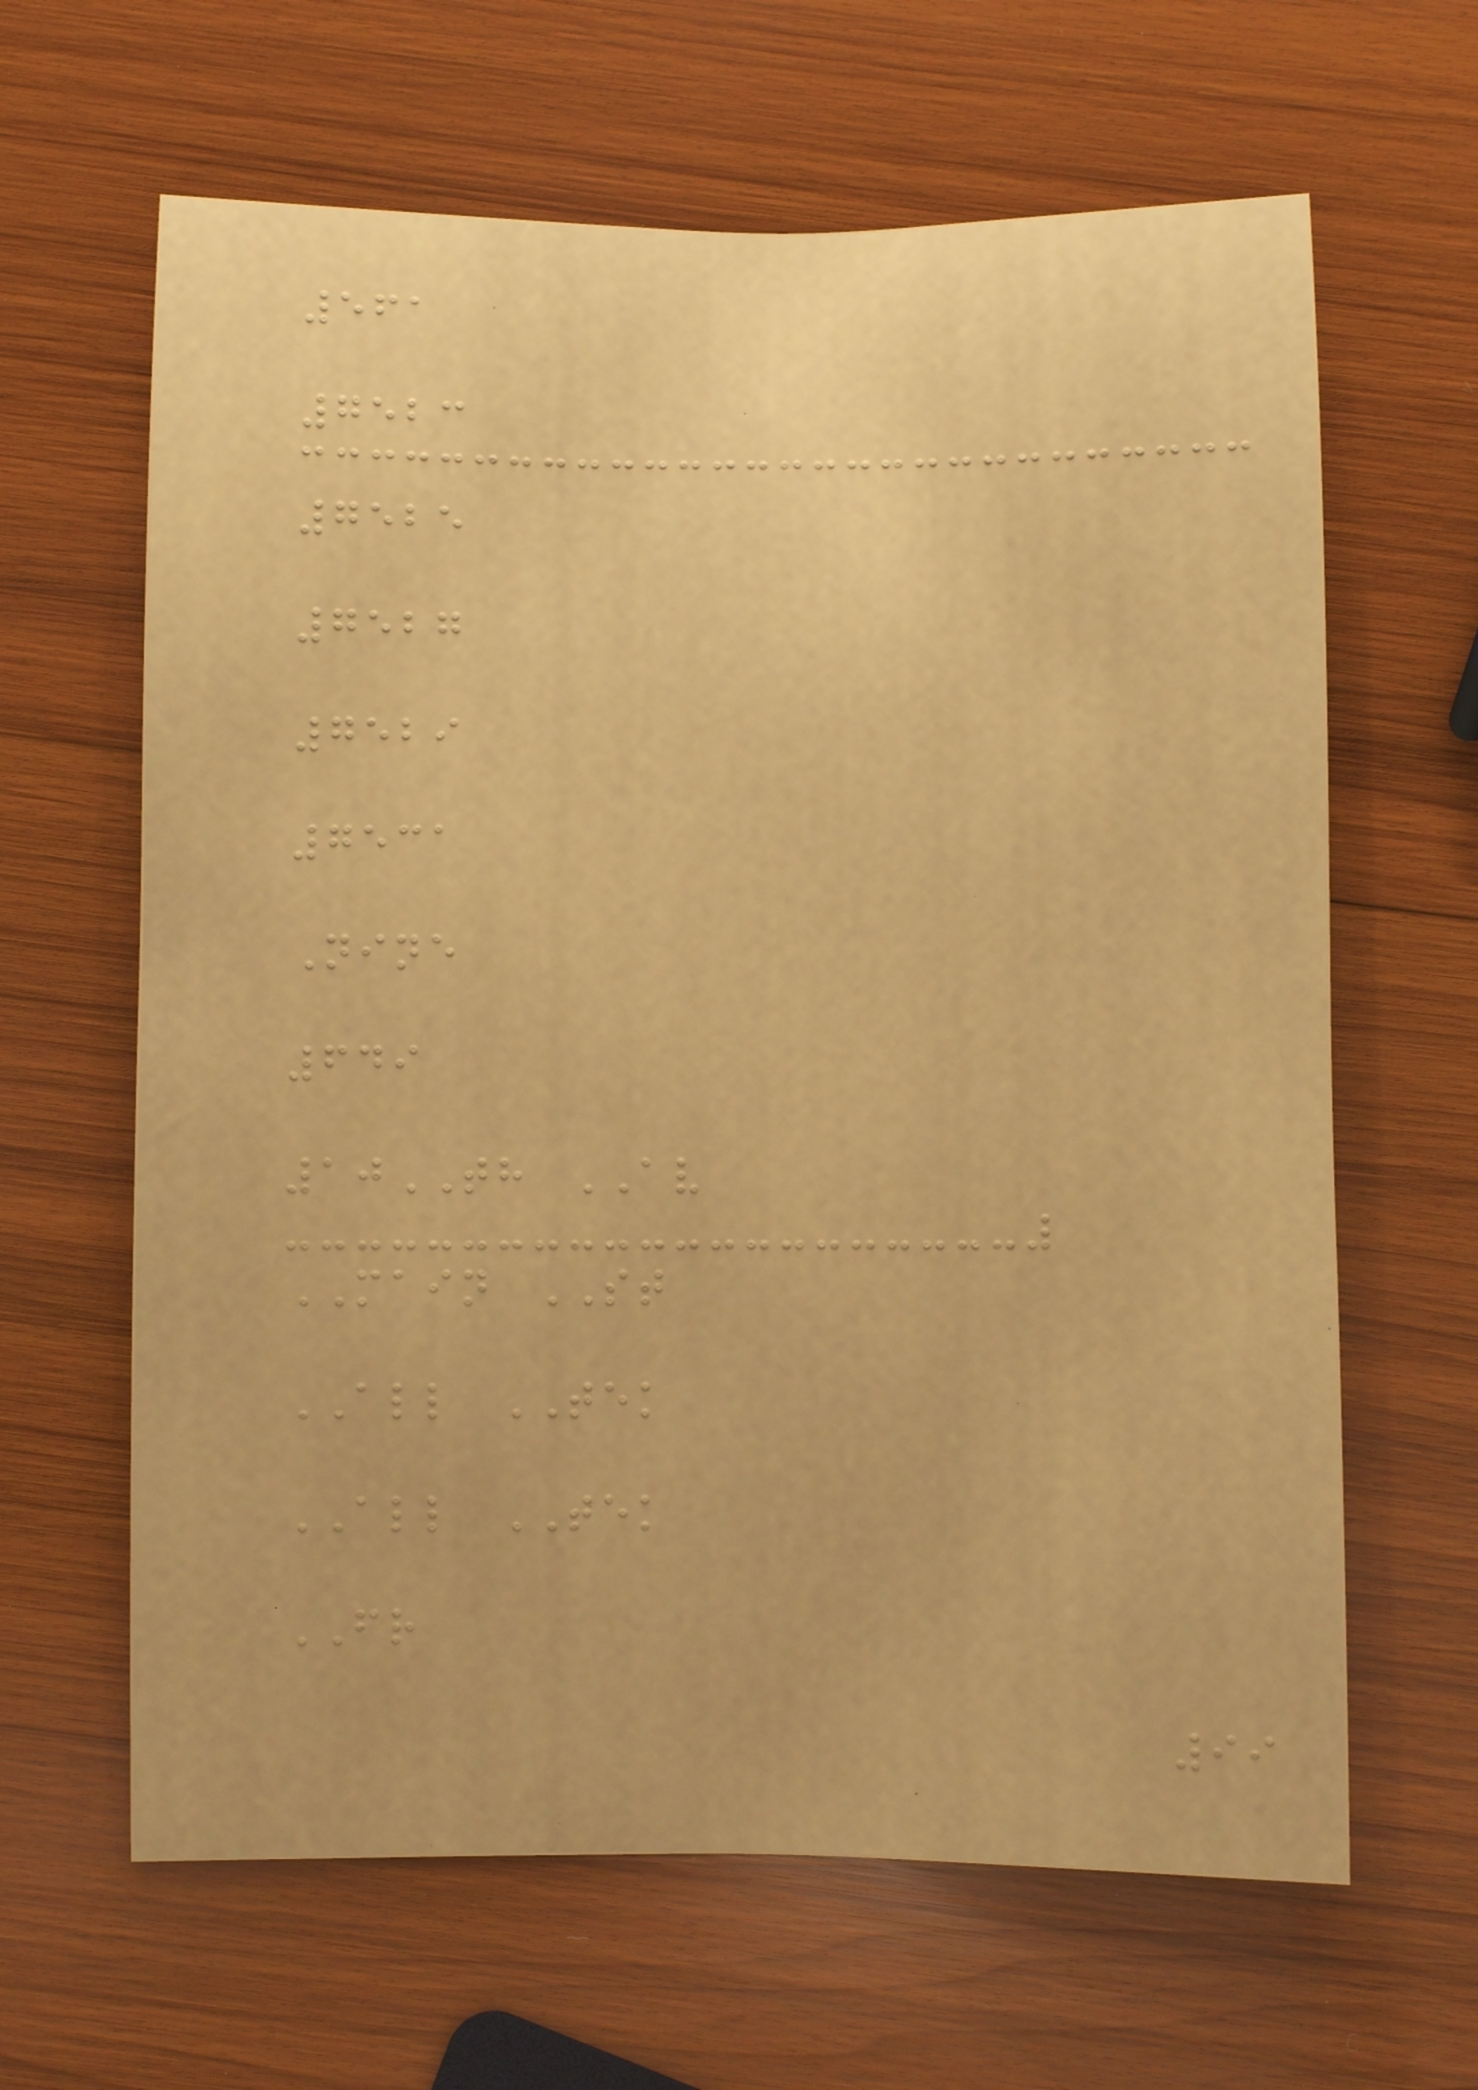561
7523
7525
7527
7529
7531
Nine
649
10TH AV
MAIN ST
ALL TEK
ALL TEK
FR
99
